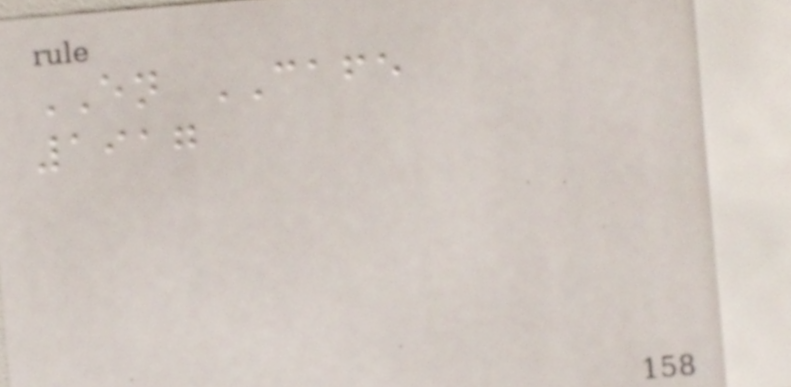EN CAFE
1917
